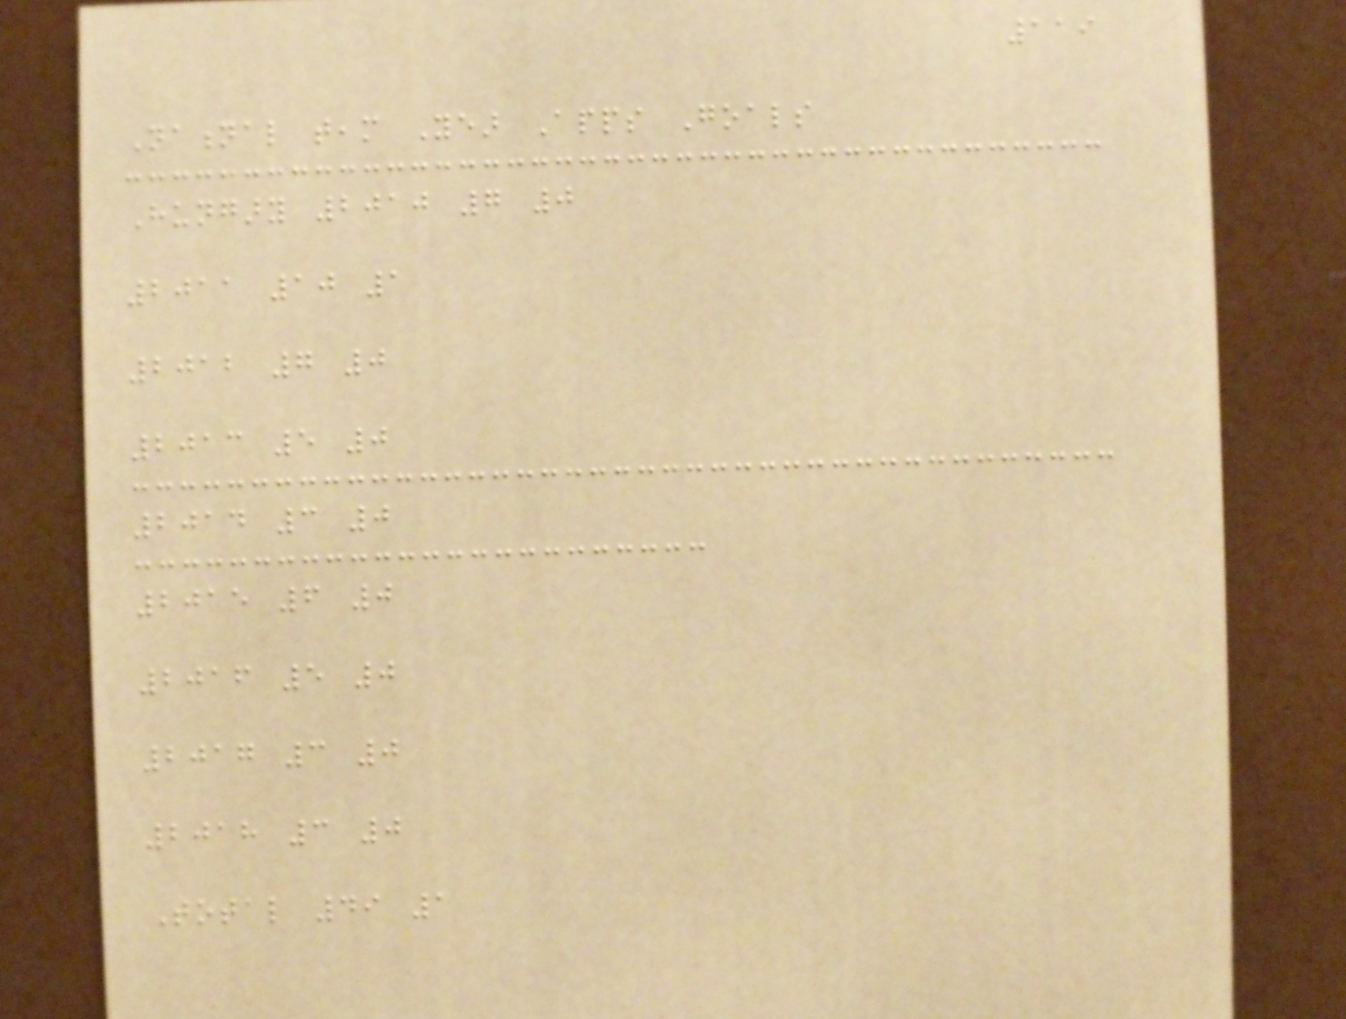119
National team Year Apps Goals
Hungary 2010 7 0
2011 10 1
2012 7 0
2013 5 0
2014 3 0
2015 6 0
2016 5 0
2017 3 0
2018 3 0
Total 49 1
